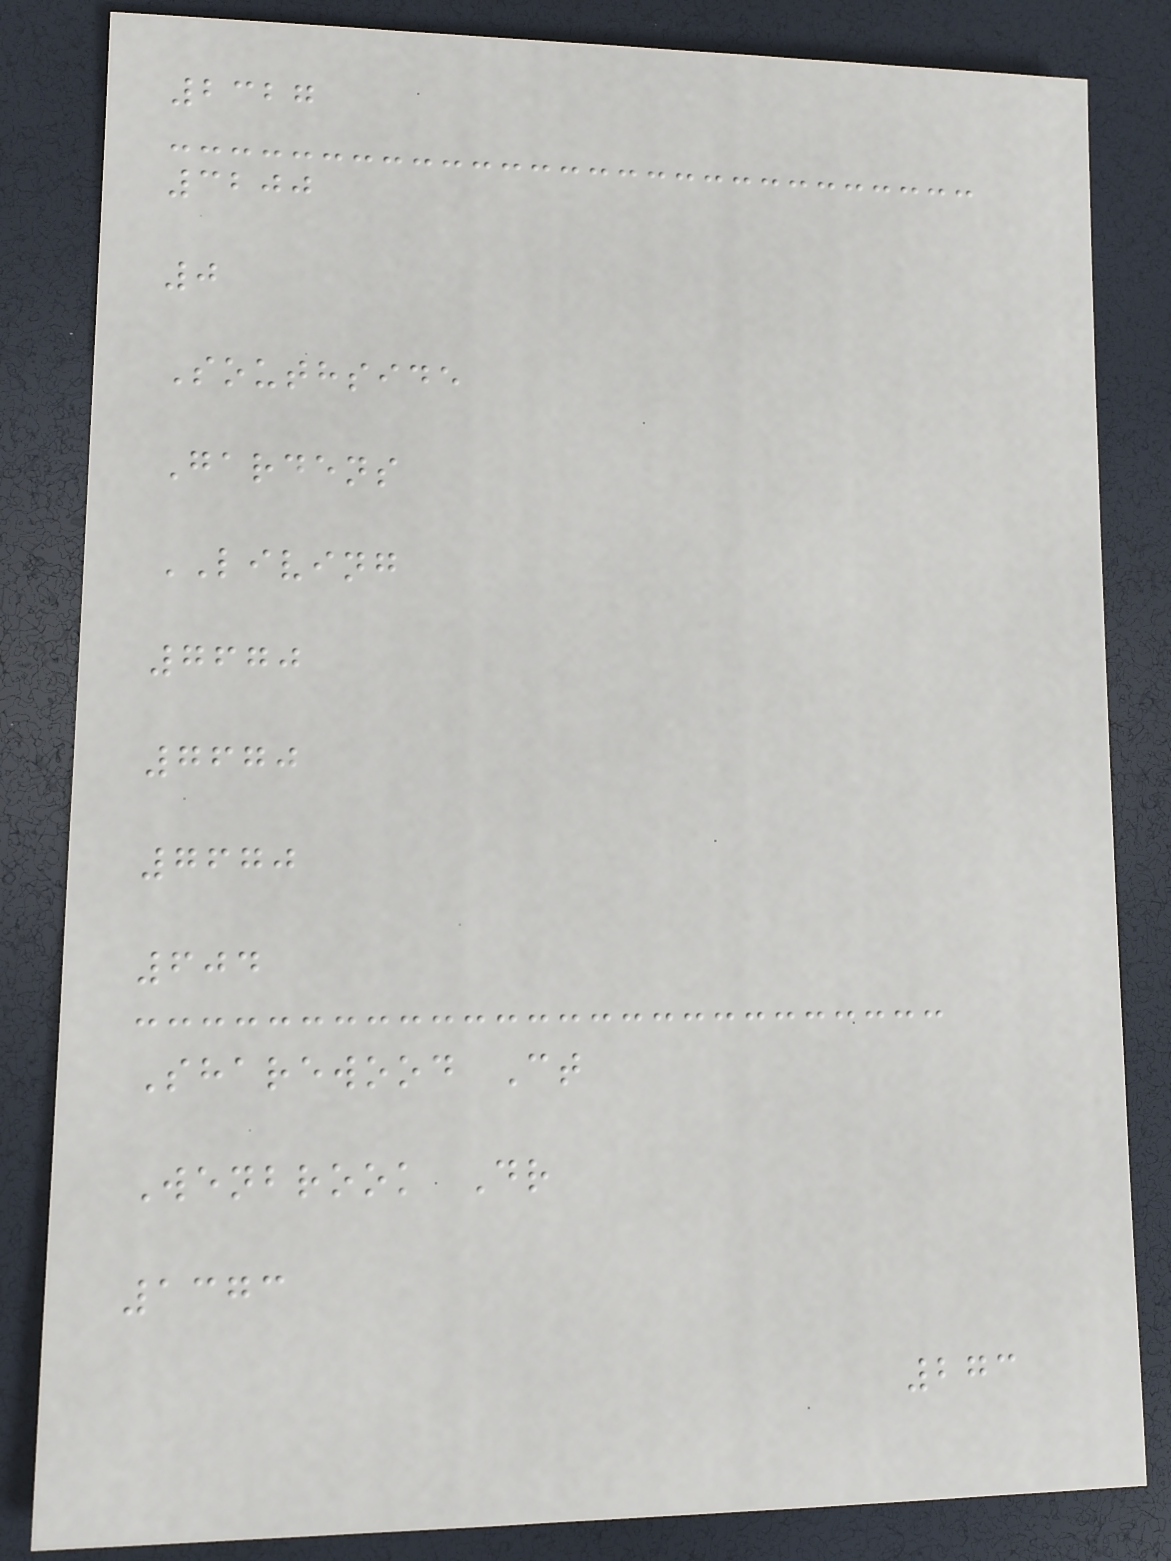2327
3200
0
Southside
Gardens
LIVING
7670
7670
7670
604
Sharewood Ct
Wenbrook Dr
1373
273
